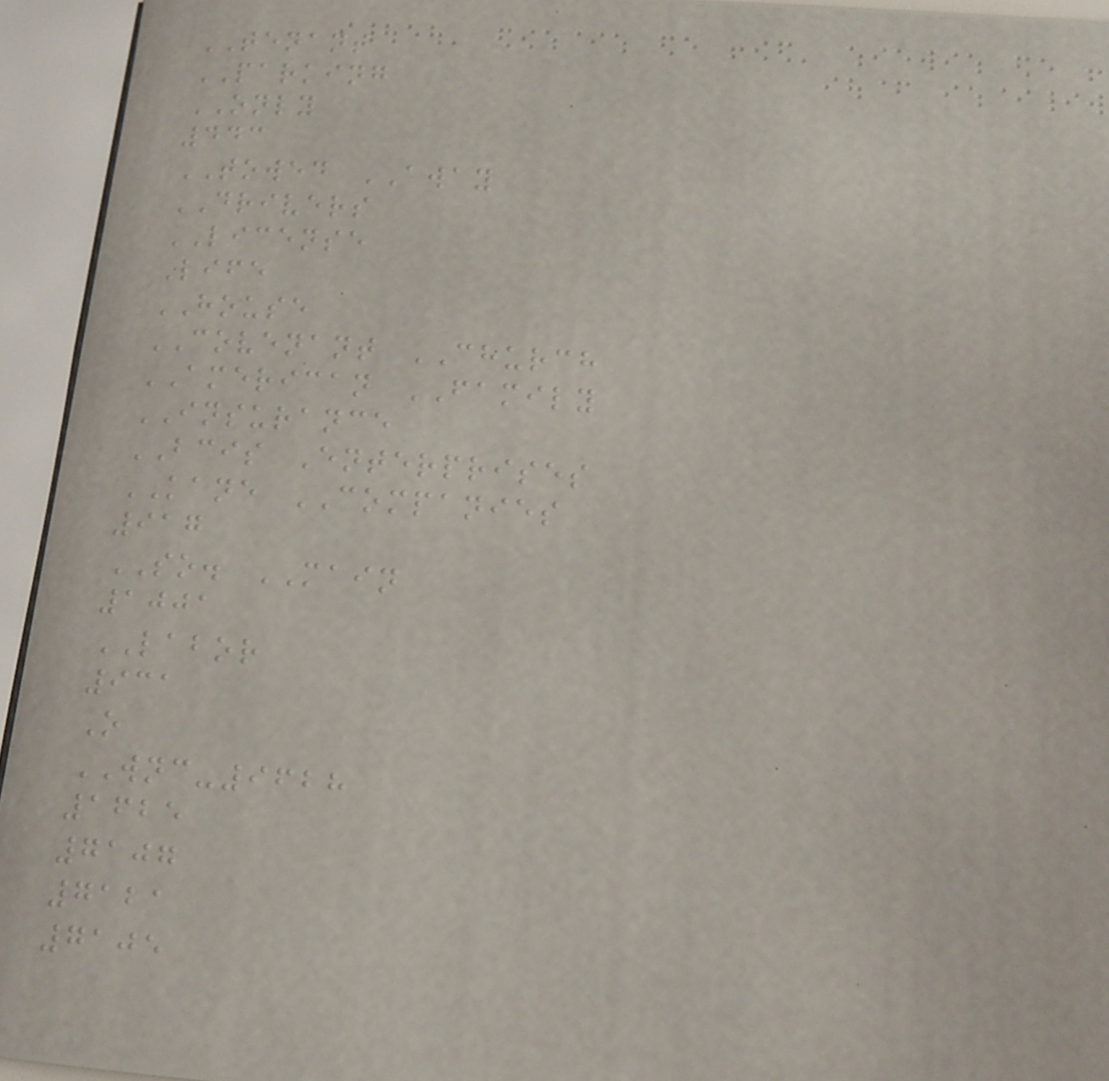TENANT
PARKING
ONLY
443
TOWED AWAY
DRIVERS
LICENSE
Life
HOUSE
COVENANT CHURCH
AMERICAN FAMILY
INSURANCE
BCIS Enterprises
KANE COMPANIES
917
SO. MAIN
1001
LABOR
931
O
WNC-9628
1625
7107
7121
7105
